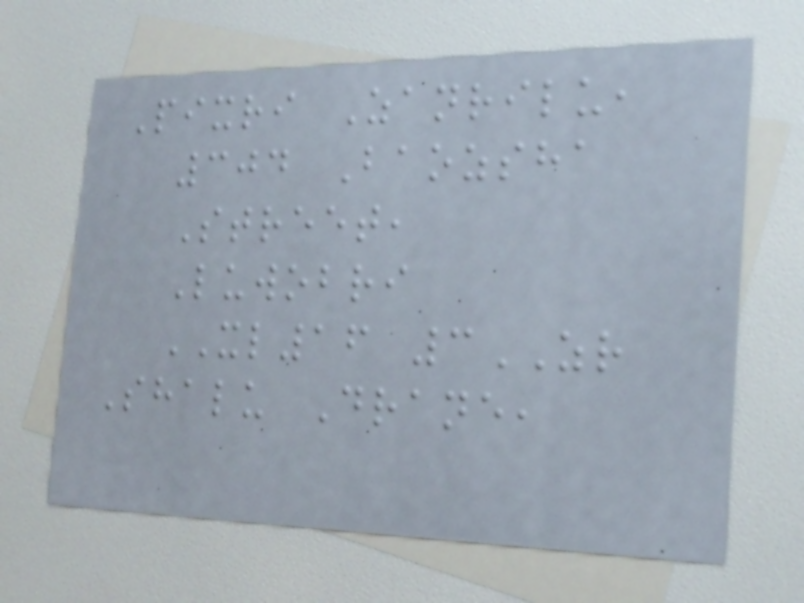Pixri Zanrilu,
304 Baozsha
Street,
Luwobri
XL16 3ZR
Shalu Drane,
